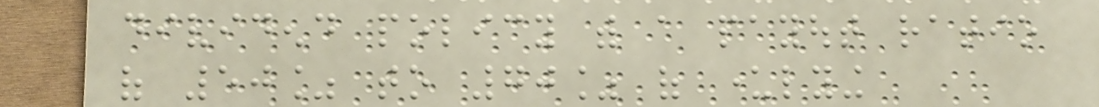dividend policy with a payout ratio
of 50% to 70% of underlying
